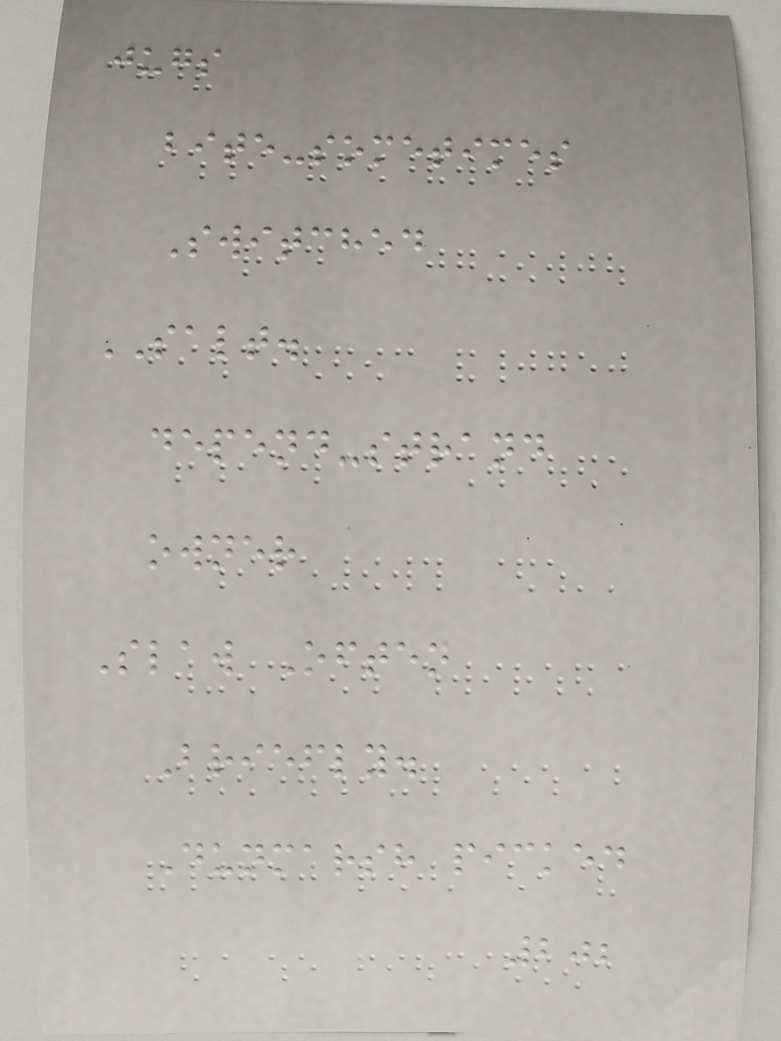jugs
bite-sometimes
Switched
SALT.
depend-strand
owner
Slaw Often
Briefly.
Dunmarsh picked
202
